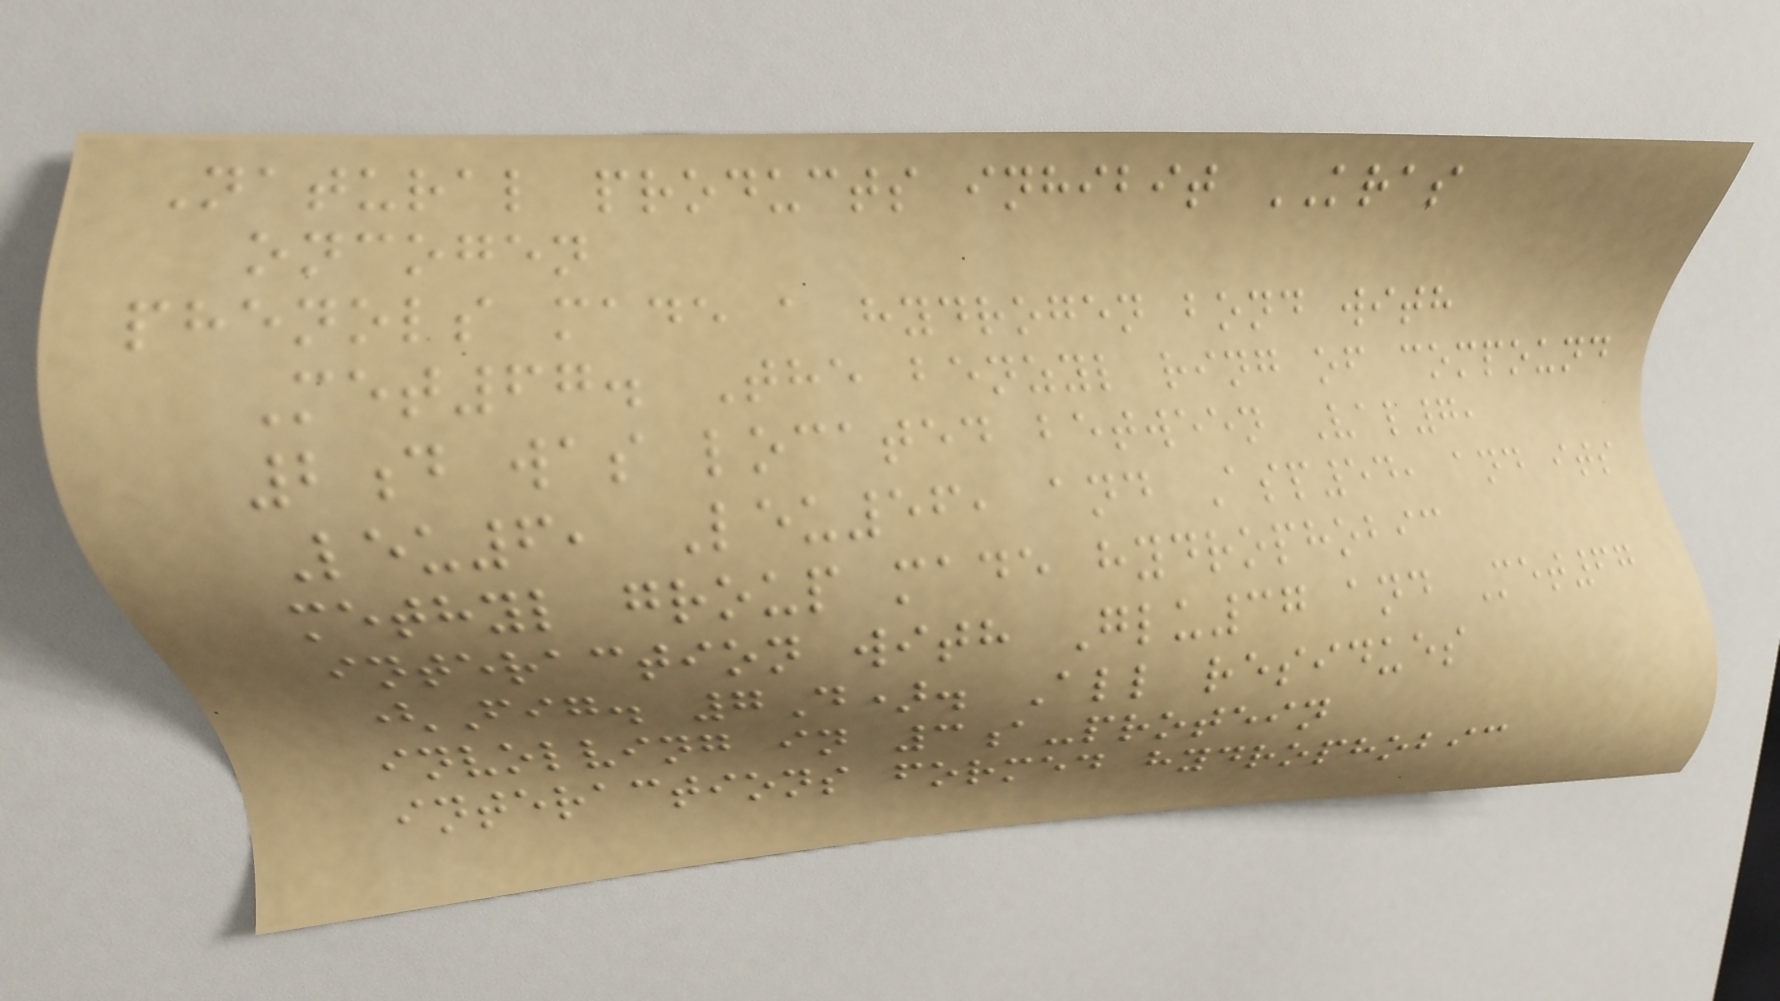Natural products inhibit KRAS
oncogen
phenols made a hydrogen bond with
Met67. The benzyl ring of compound
2d was located between Val7,
Leu6, Leu56, and Asp54, and its
methyl group made hydrophobic
interaction with Glu37 and Met67
(Fig. 7D). All residues
involving in 3a-protein
interactions formed hydrophobic
